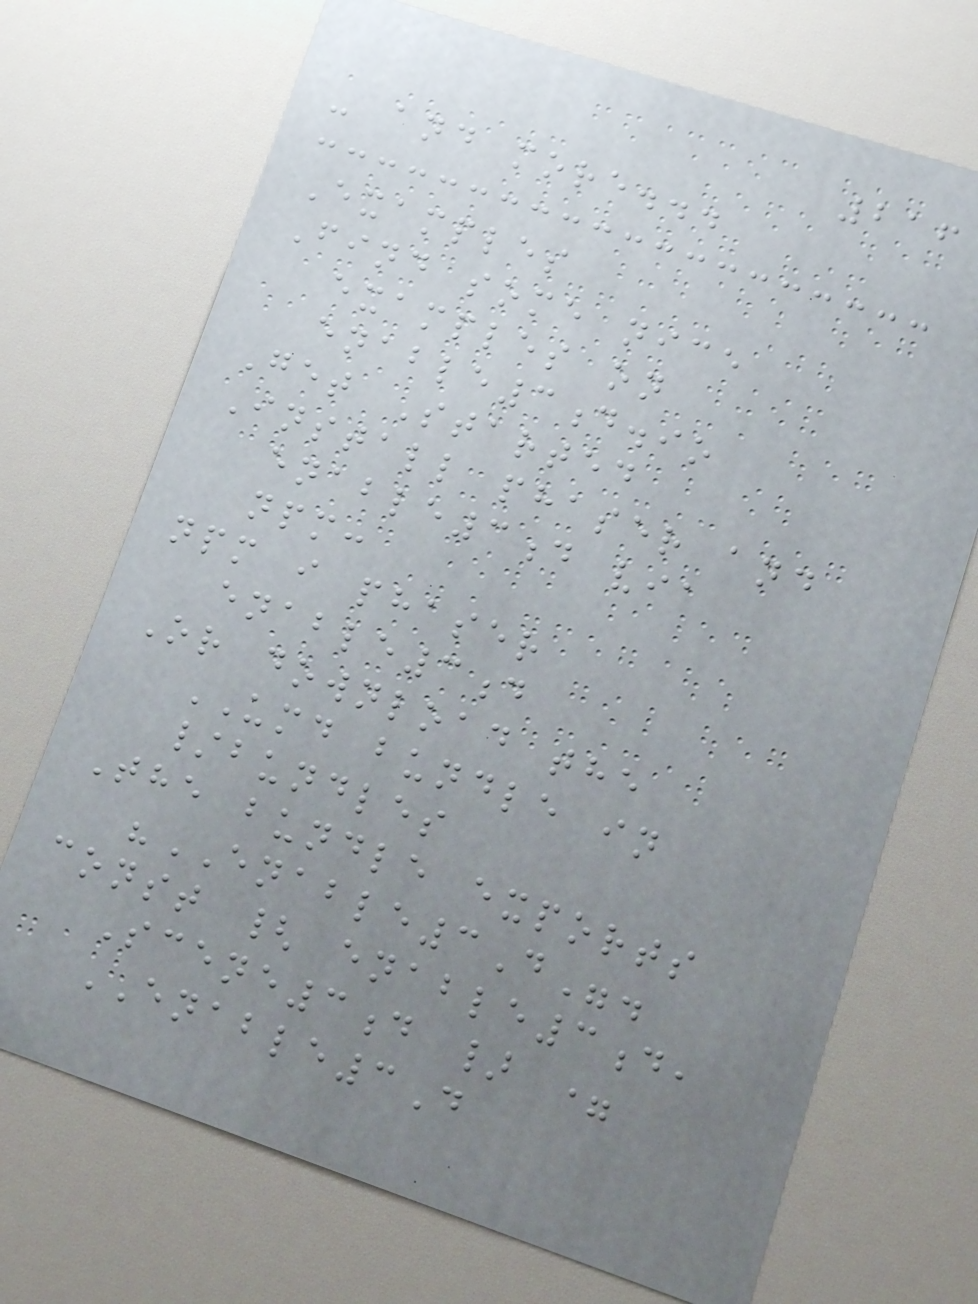216
- and more...
Examples
Find some nice
examples on
enable3d.io
Get Started
Install phaser and
enable3d via
npm:
npm i phaser
enable3d
Or download the
UMD bundle in
/bundles
The bundle exports
"ENABLE3D".
const { enable3d,
Scene3d } =
ENABLE3D
